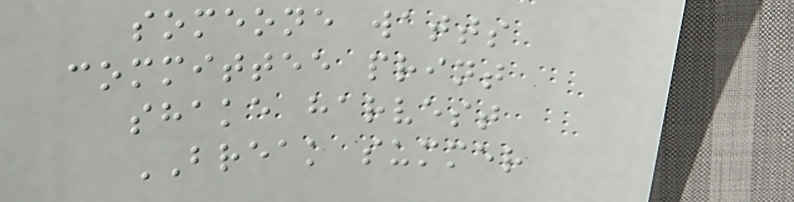someone watts
committee print
shake harvest
BREAK summer
